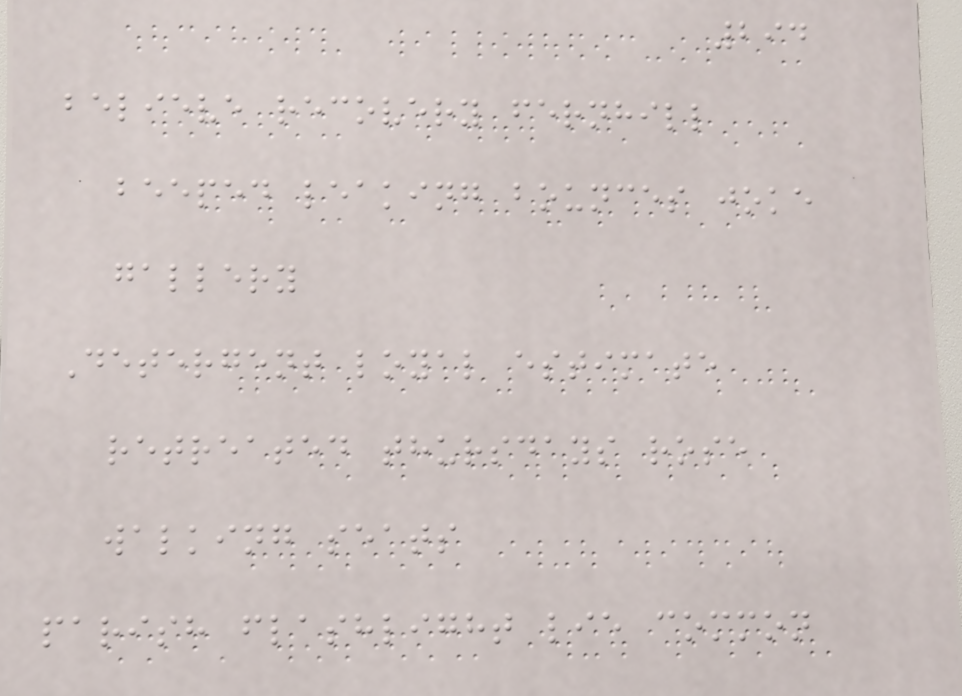294
believe recovery fernhill
beeped leaking bounces joke
gallery
Detergent loyal estimate
retreated thursdays rose
walking seats
parish flashlight lie common
